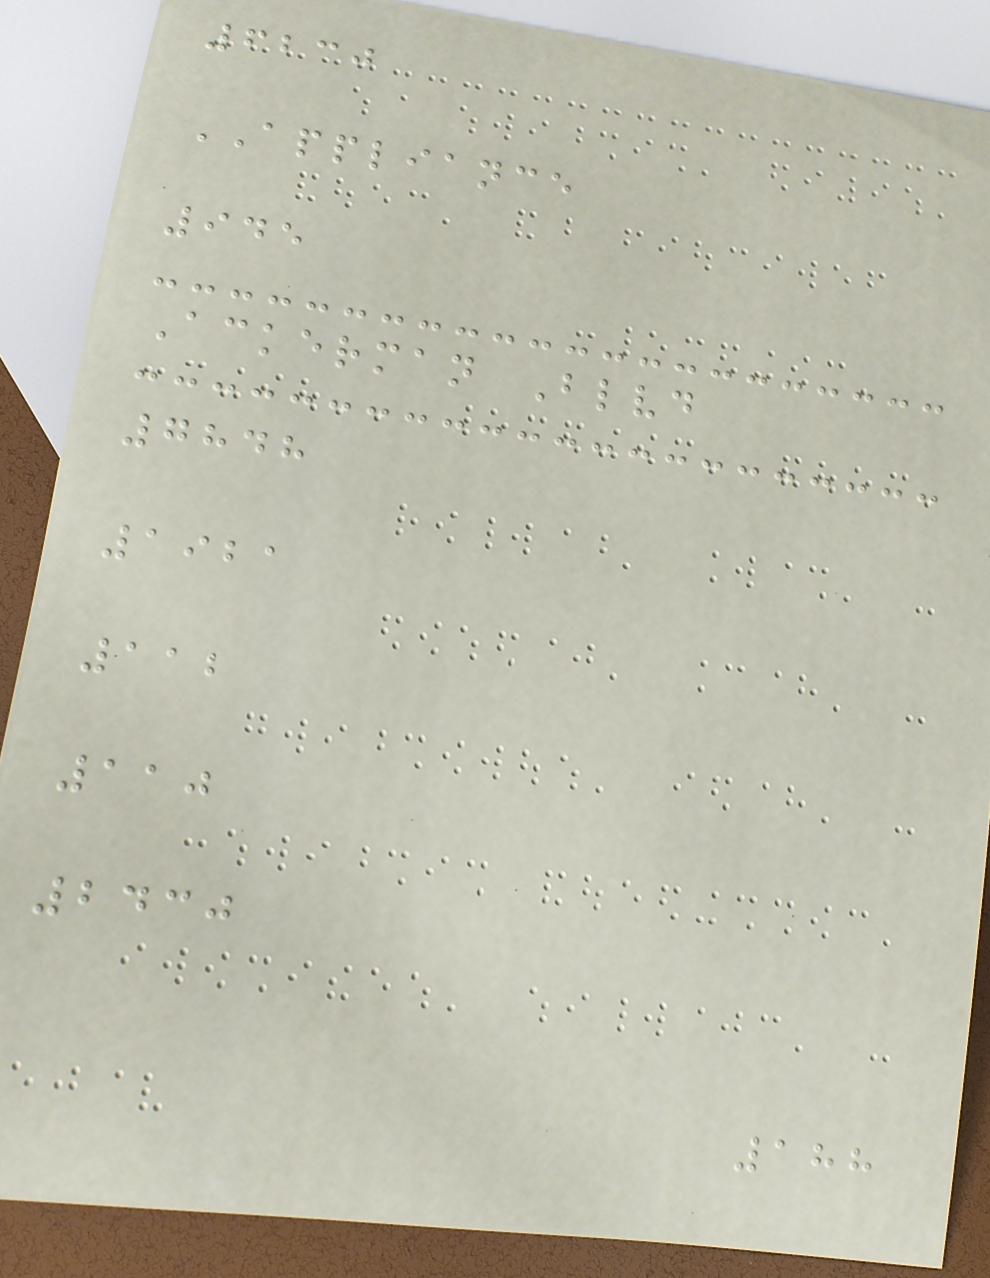6230
APPLIANCE
945
Ackerman Blvd
7848
1921
112
110
2430
188
